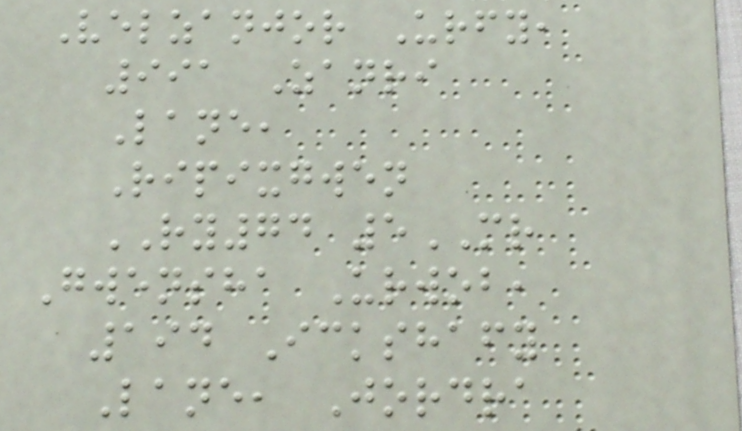Velzanjor Urfy,
991 Zanri
Lane,
Ripixgwen
RY74 5MR
Gwensha Urwob,
194 Ickshafy
Lane, Jordra
